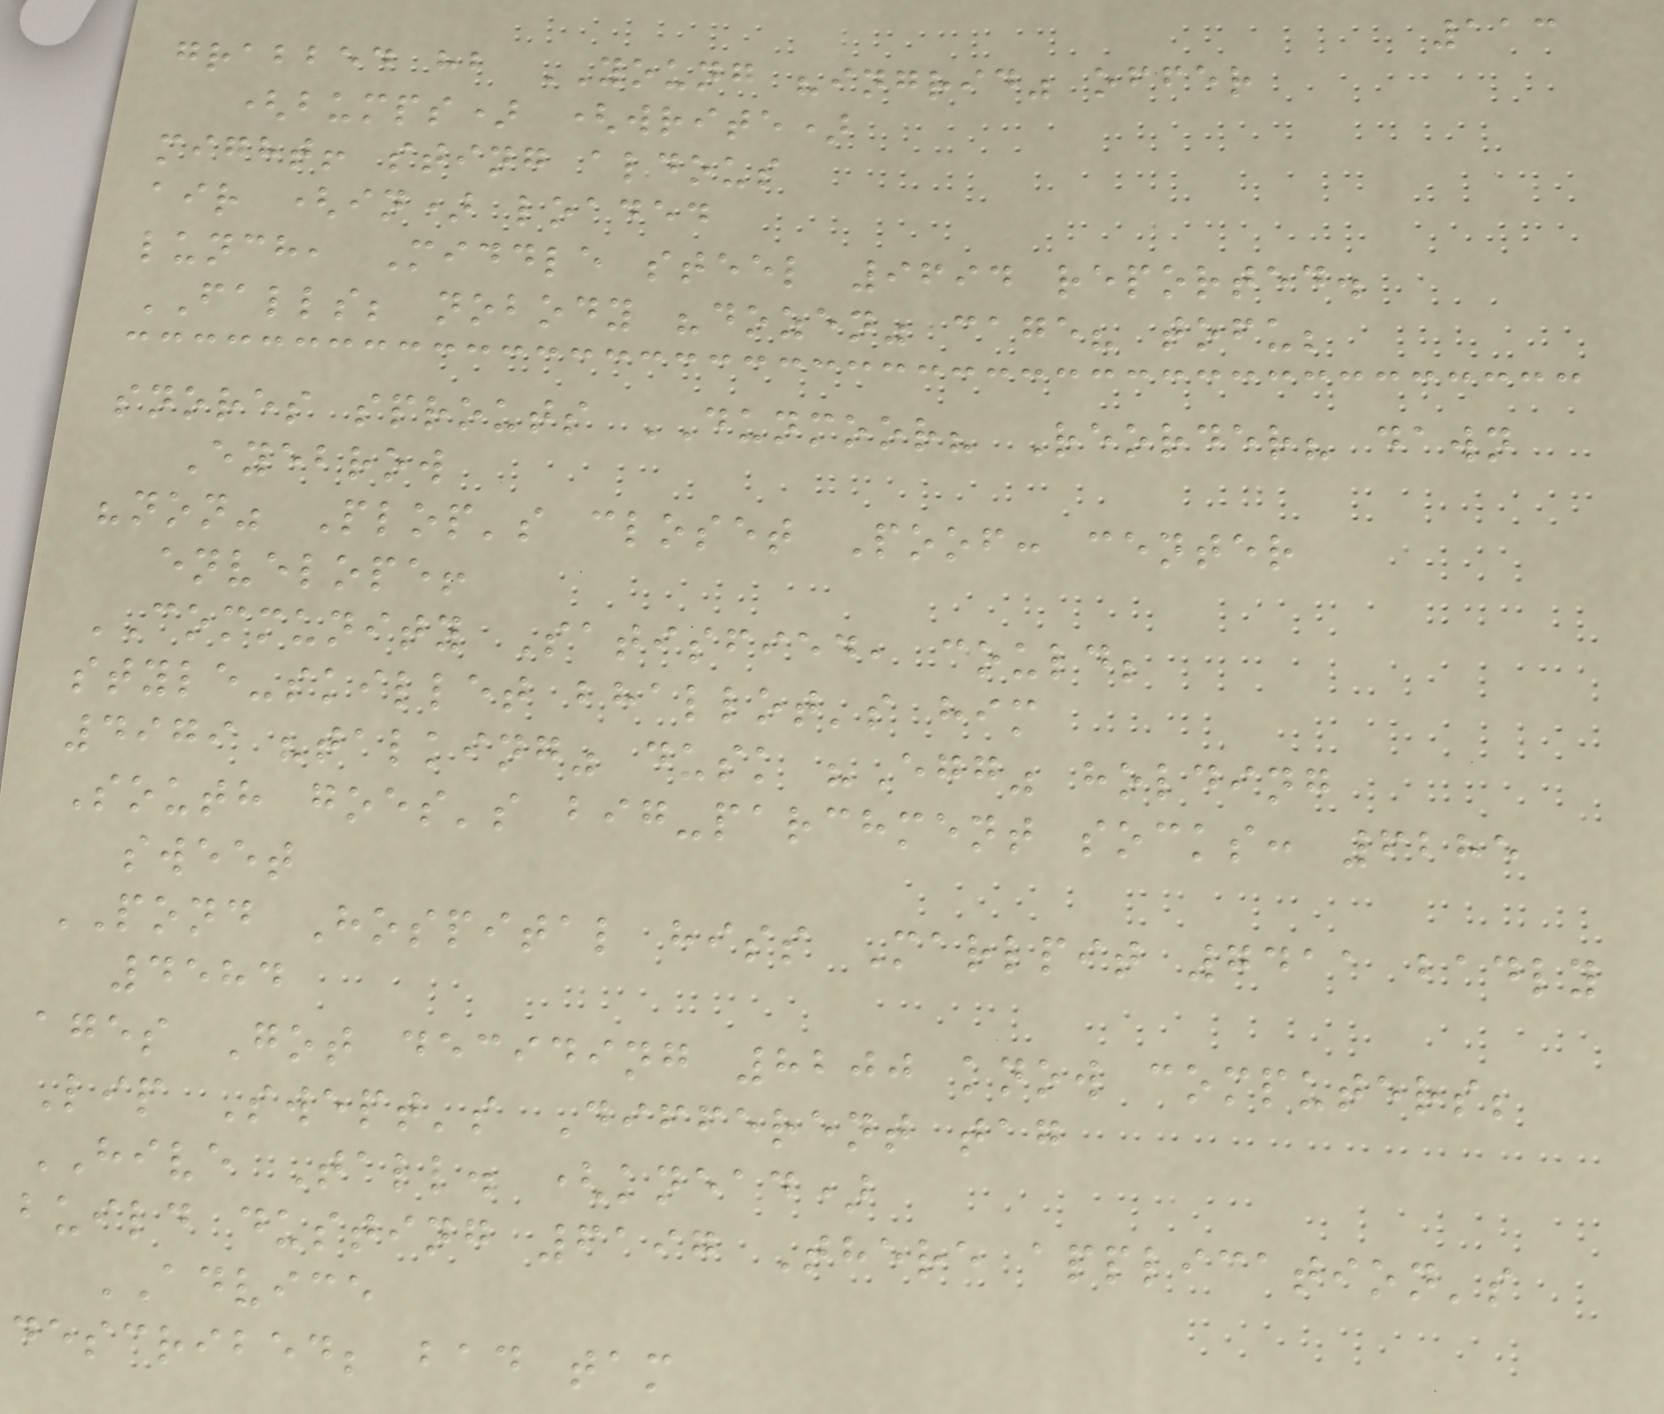113
grabbed hb YOUNG "ingrid" offer
(bumps) (write)
might! sting aldous
air (in) loaded
lunch, Middle steel 9694 reported.
FALLS; nobody "dozen" cage? tofu;
snores sprouts DUNMOOR? Reorder? dawn
Eyebrow
"non" Plop's closet Poof: center
envelope!
COMMUNITY Satisfied, could;
style-skillet bhallot's him
4979 "talking" dusk "Egg" holding
South goes's big-parchment socks: 6285
sweet
POND Hospital hiss Marlpit 7411 badly
4584
ages Got deciding 8200 know computers;
Lip Swept's Different tag
HIVE Tall. (knead)
build dusting 6197 There application's
ADVICE
described; bad tam
